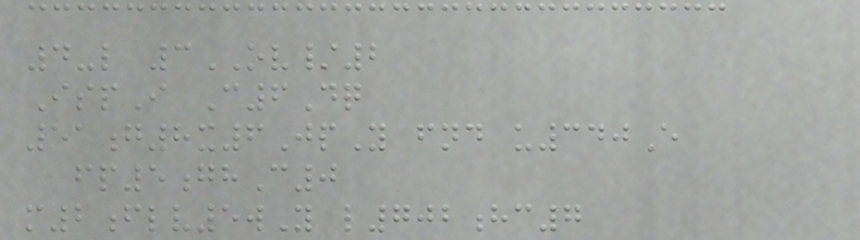4-l 3OV/2
IspI C6Dq
51g8x6JpY fnd u340E
fp5ghC0
m2flv5wY l702hc7
